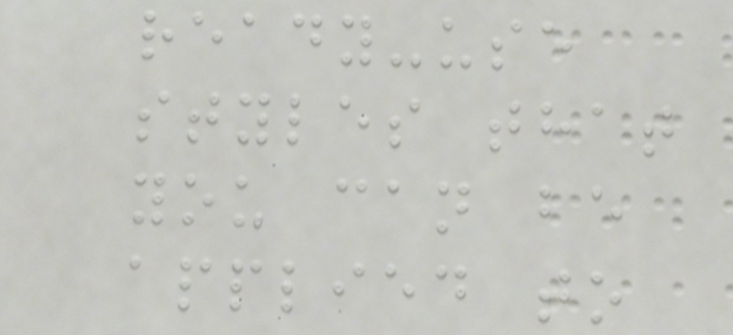ready-use
styles that
you can be
applied to
